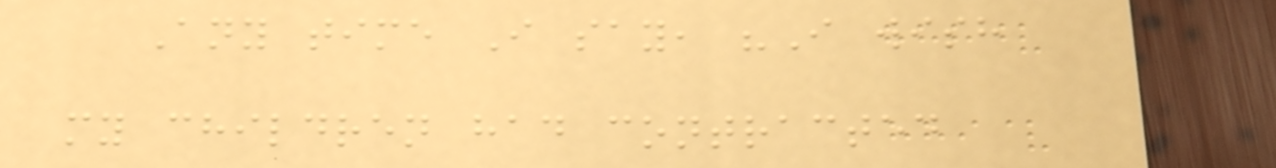Any time I say, "I wish
my children had contracted
